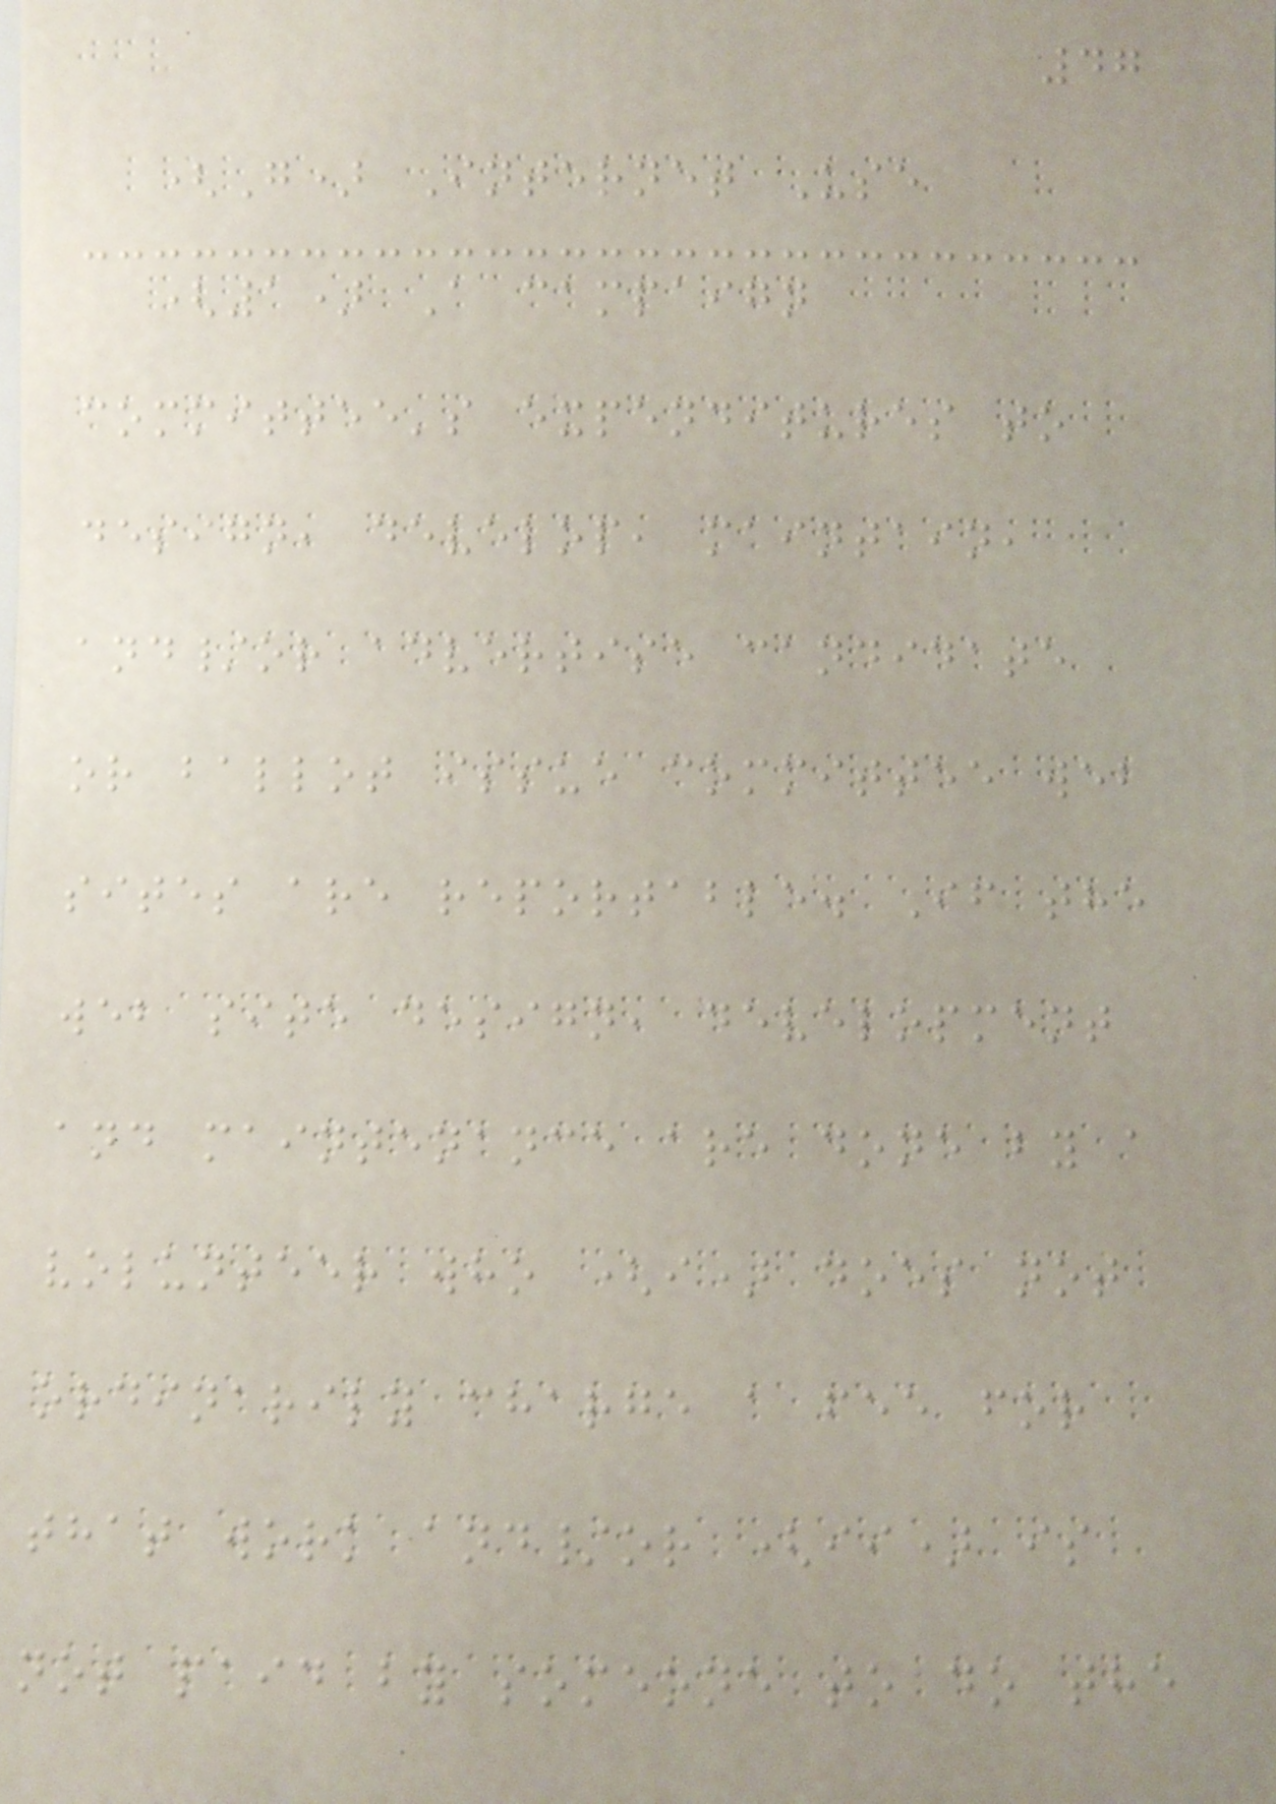47
(G) Internet Use
(1) A campaign
committee's expenditures to
design, develop, maintain,
and/or advertise candidate
or ballot issue committee web
sites are reportable. If the
web site design, development
and maintenance are done by a
volunteer who (i) does not
ordinarily charge a fee for
that work and/or (ii) is
not paid by someone to do the
